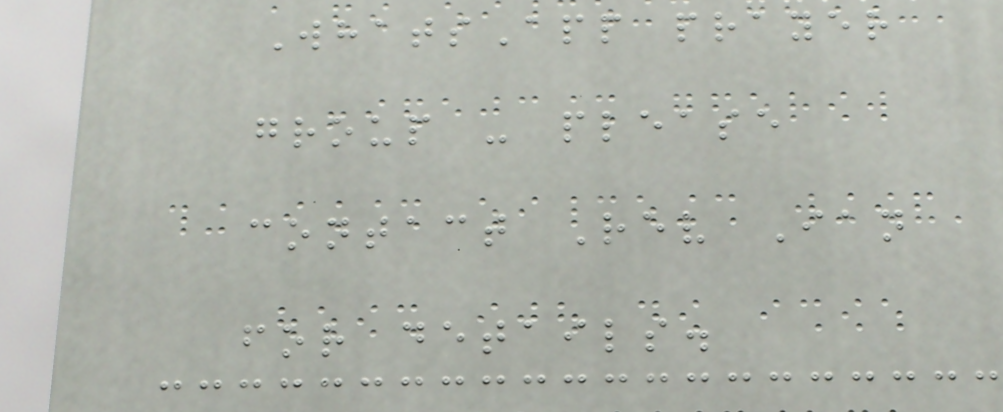WhatsApp prayer
group - please
contact Rev Ian
for details.
